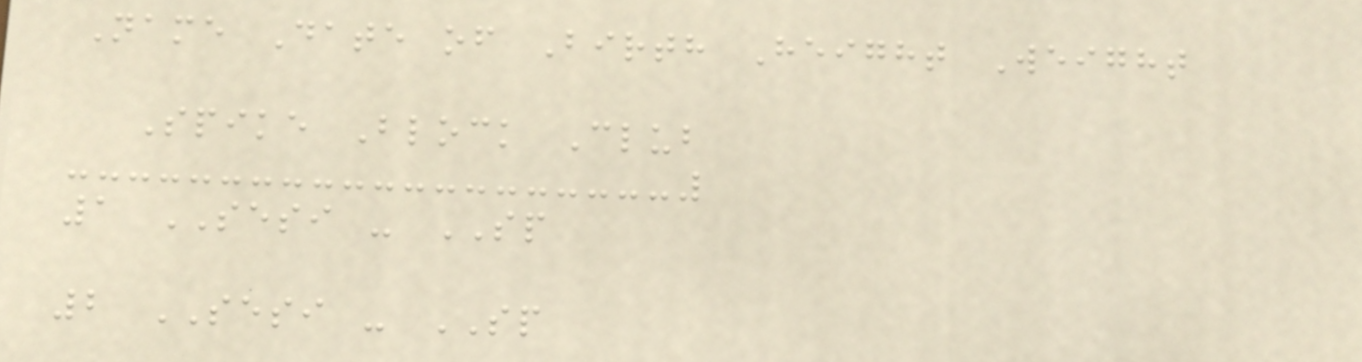Name Date of Birth Height Weight
Spike Block Club
1 SESI - SP
2 SESI - SP
